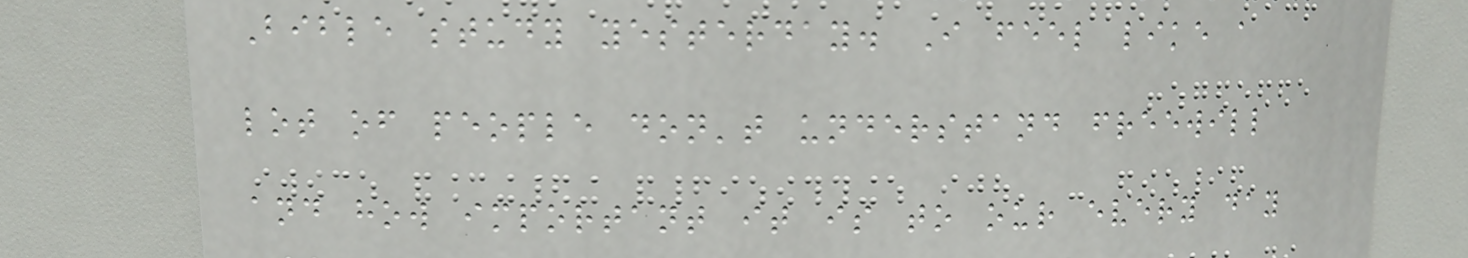Bible study yesterday. I feel like a
lot of people don't understand freewill
and how important it is to our every day
